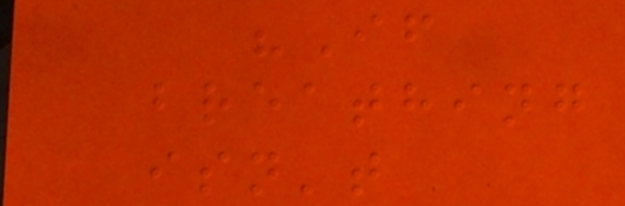"If
breathing
isn't
